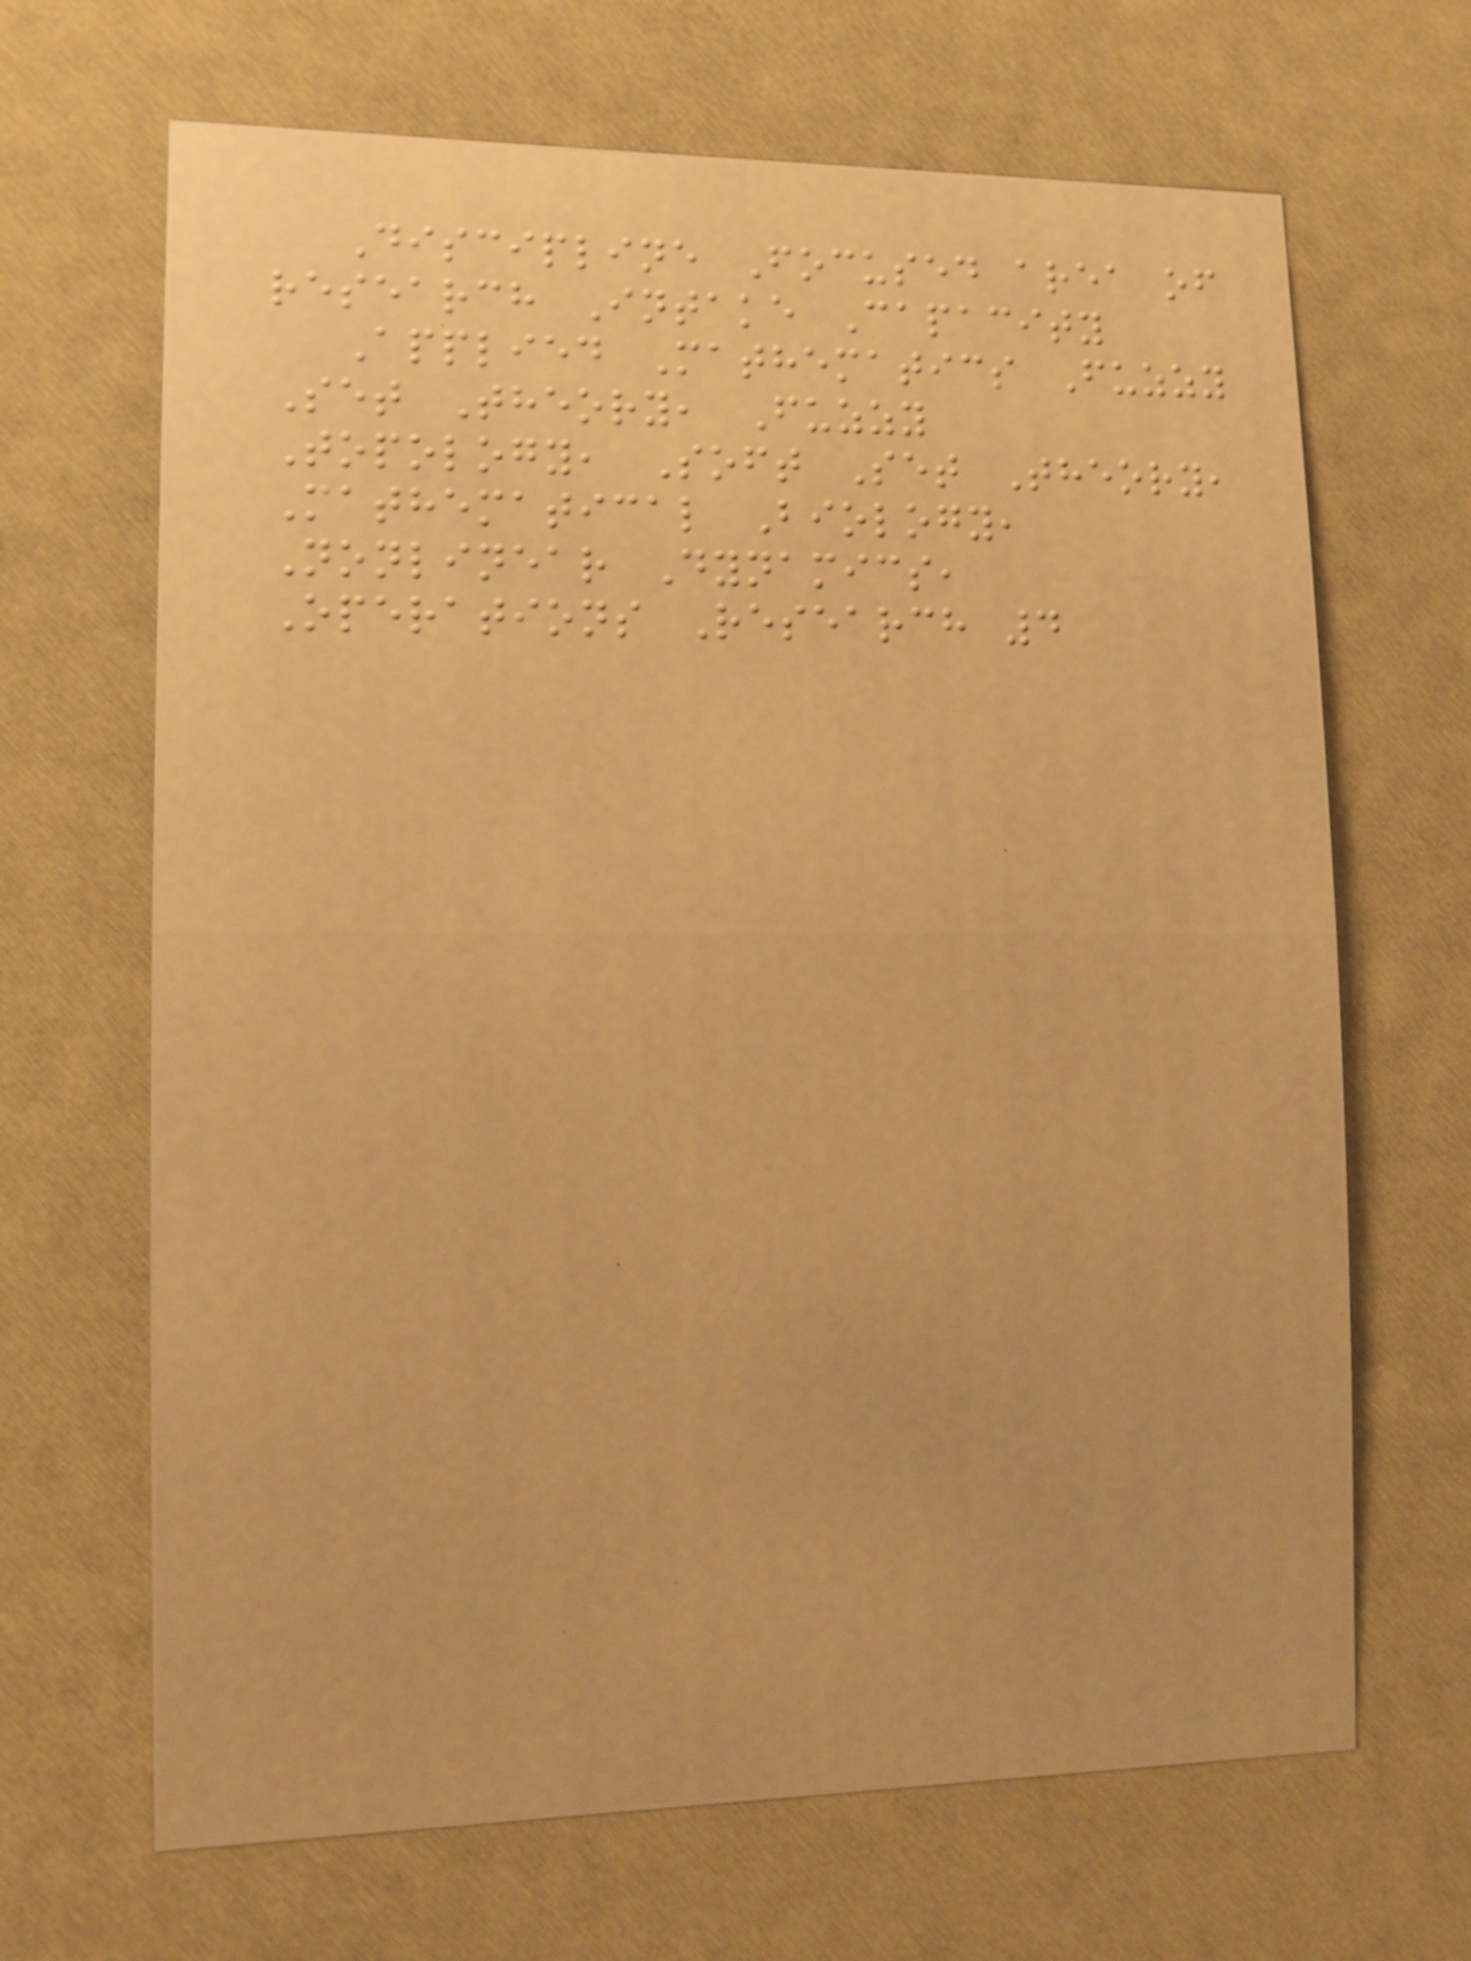Discipline Focused area of
research Intake Capacity
Applied Mathematics Fuzzy
Set Theory, Fuzzy
Topology, Soft Set Theory,
Mathematical Biology,
Nonlinear Dynamics,
Operations Research 4
